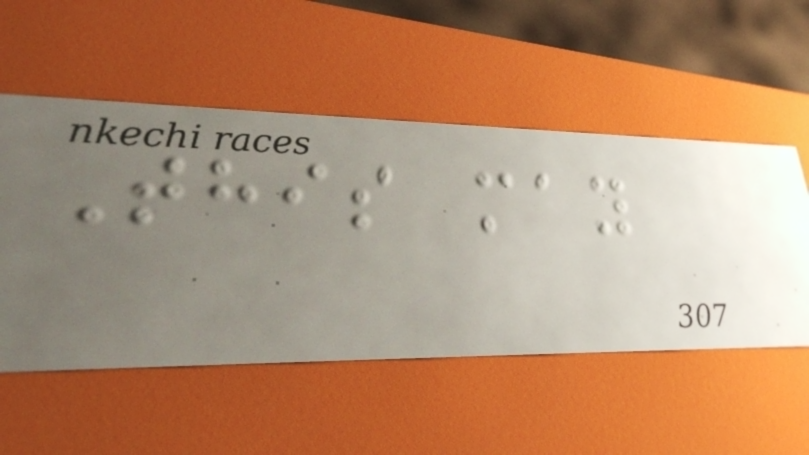This may
